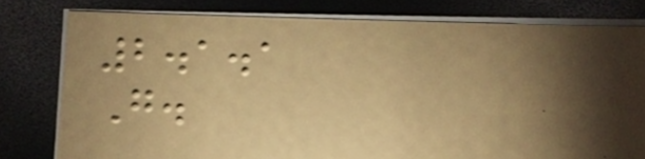2.1.1
G.
